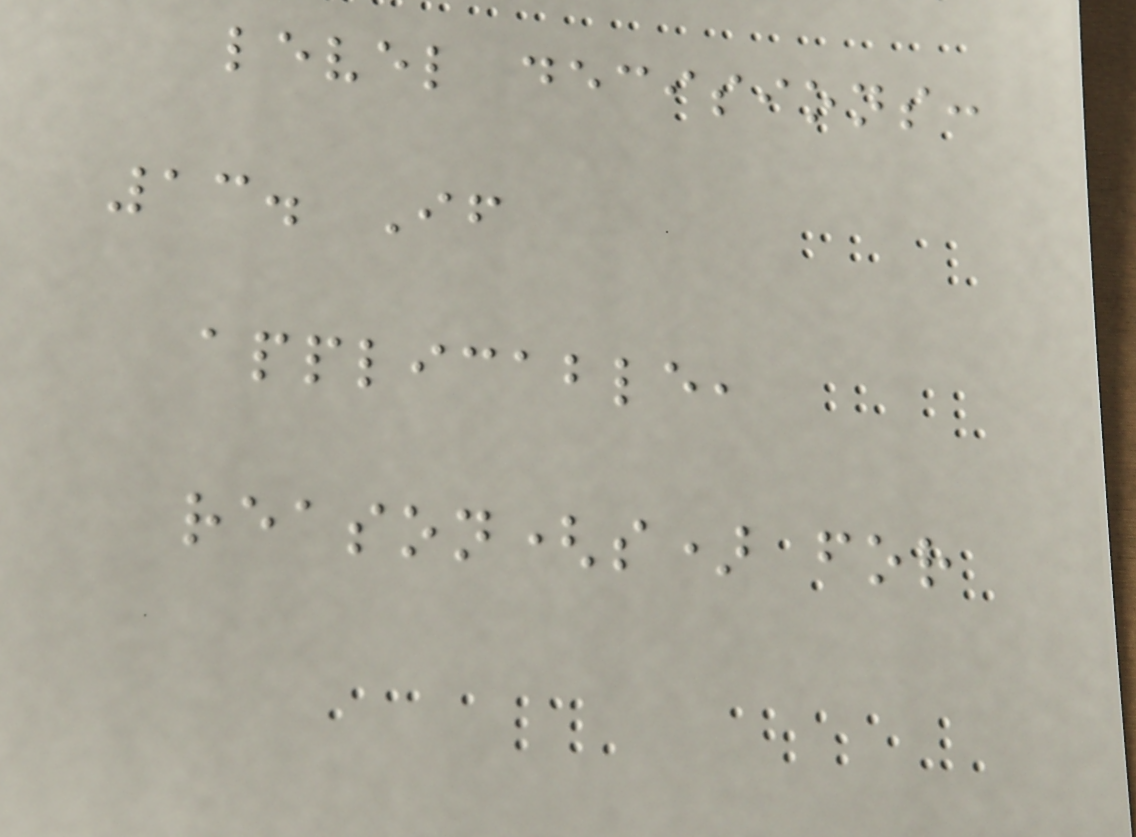level decisions:
13. If
applicable,
reason(s) for
